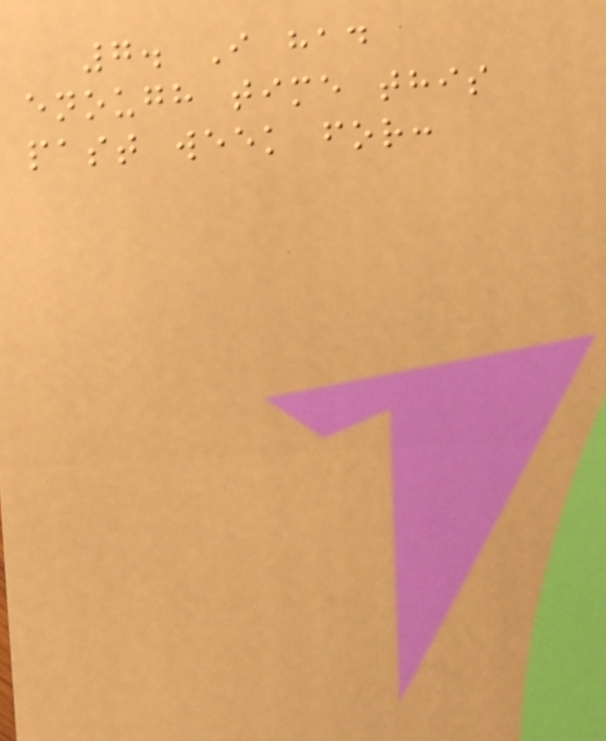7. I had
enough time this
past week for:
